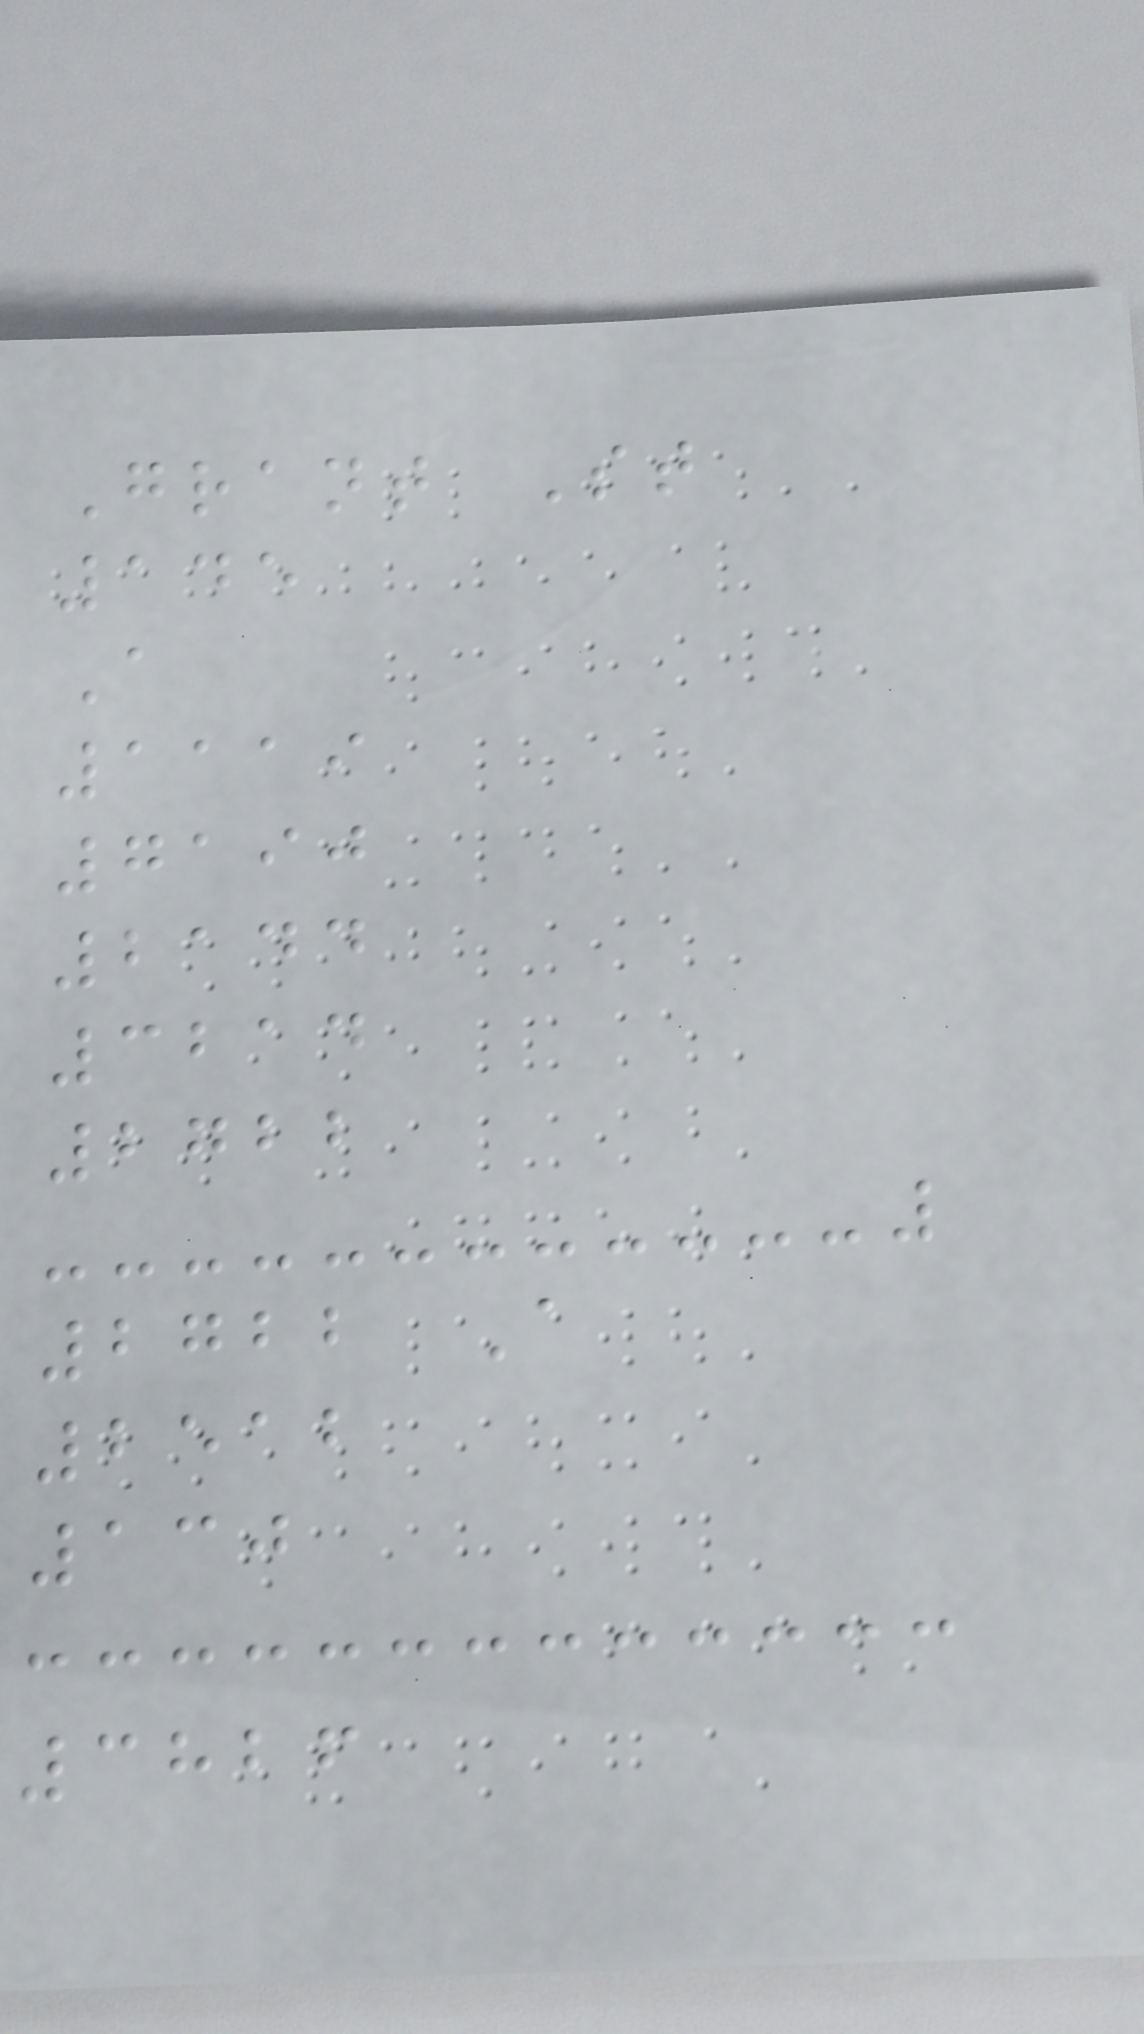Grant St
145
A
1119
7190
2144
3214
2722
2722 A
2512
130
3826
